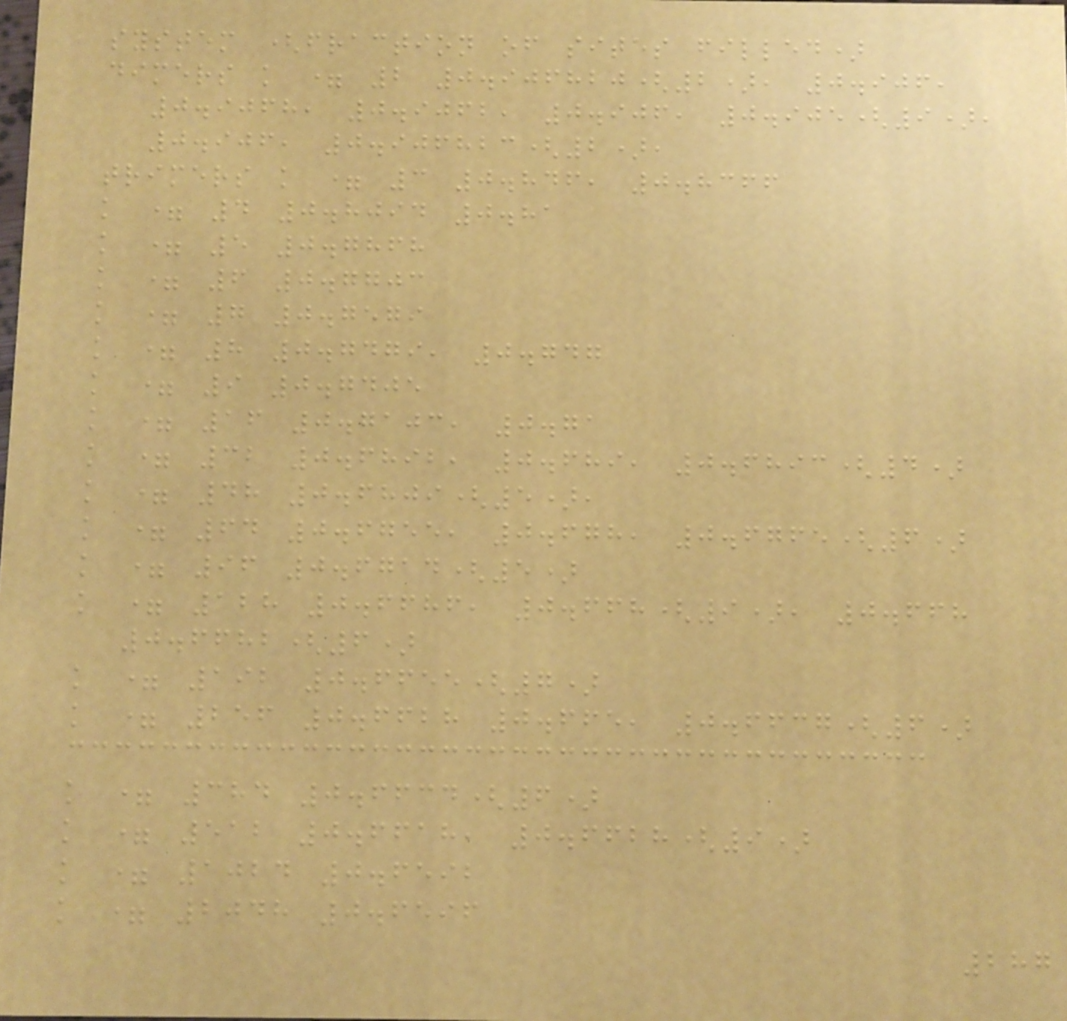system (fraction of sites filled)
dimers k = 2 0.906820(2), 0.906,
0.9068, 0.9062, 0.906, 0.905(9),
0.906, 0.906823(2),
trimers k = 3 0.846, 0.8366
k = 4 0.8094 0.81
k = 5 0.7868
k = 6 0.7703
k = 7 0.7579
k = 8 0.7479, 0.747
k = 9 0.7405
k = 16 0.7103, 0.71
k = 32 0.6892, 0.689, 0.6893(4)
k = 48 0.6809(5),
k = 64 0.6755, 0.678, 0.6765(6)
k = 96 0.6714(5)
k = 128 0.6686, 0.668(9), 0.668
0.6682(6)
k = 192 0.6655(7)
k = 256 0.6628 0.665, 0.6637(6)
k = 384 0.6634(6)
k = 512 0.6618, 0.6628(9)
k = 1024 0.6592
k = 2048 0.6596
287
